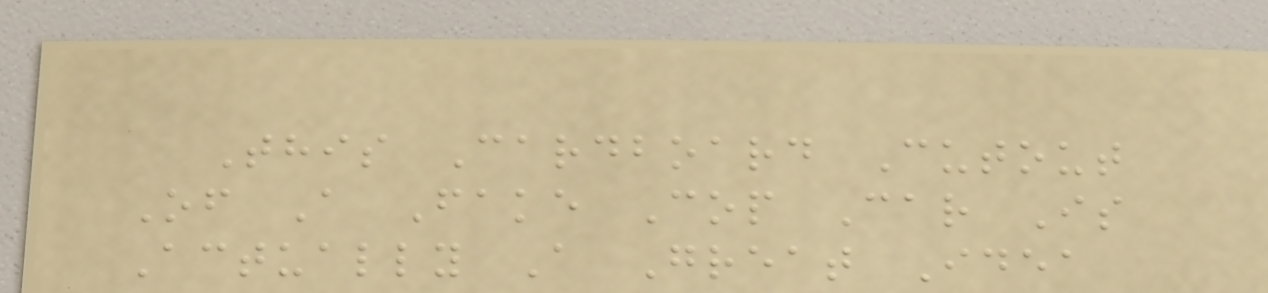This Cardboard Cutout
Of A Fake Cop Car Is
Actually A Great Idea
